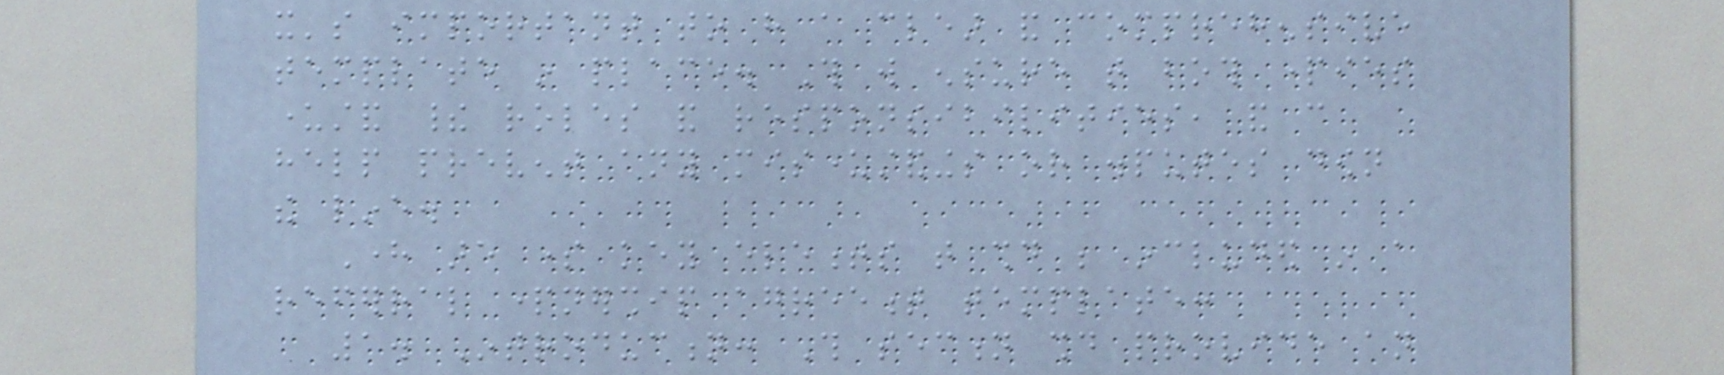it's important to have a clear and comprehensive
template in place. This will ensure that both parties
understand their roles and responsibilities, and can
help prevent any misunderstandings or disputes down
the line.
Here are some key elements that should be included in a
referral partnership agreement template:
1. Introduction: This section should provide an
